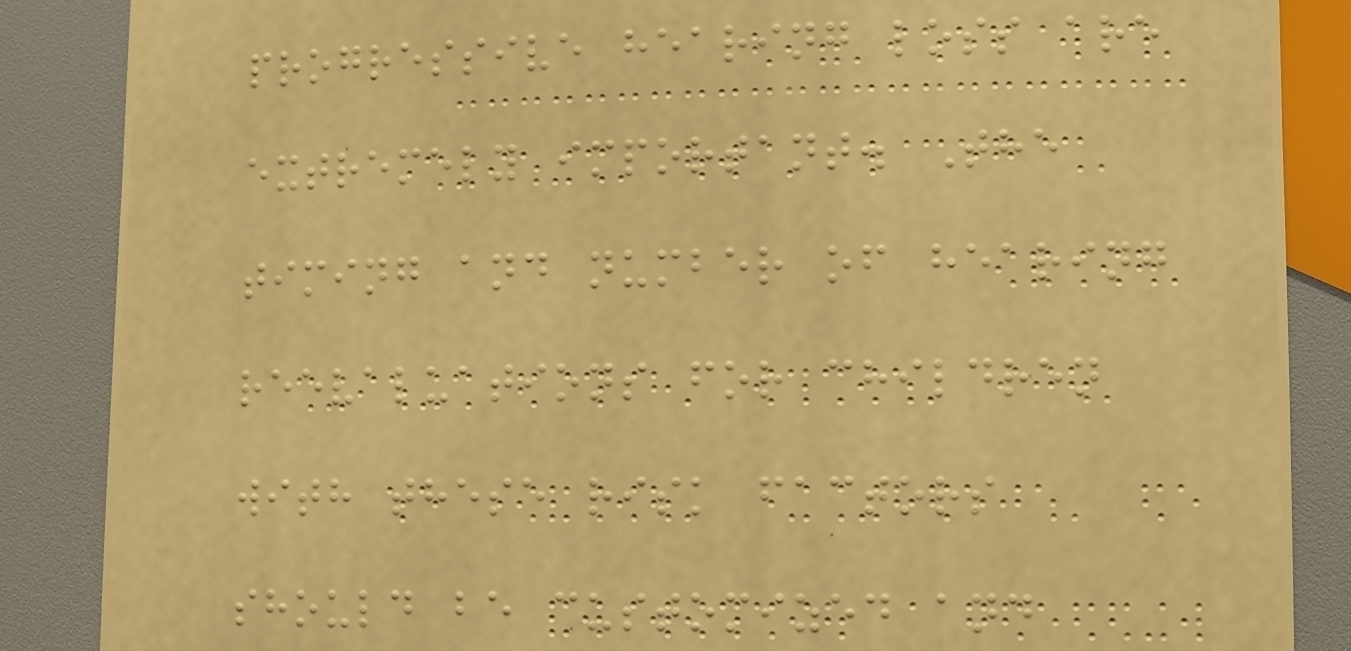progressive hearing loss are
extremely important. The
timing and number of hearing
reevaluations for children
with these risk factors
should be customized and
